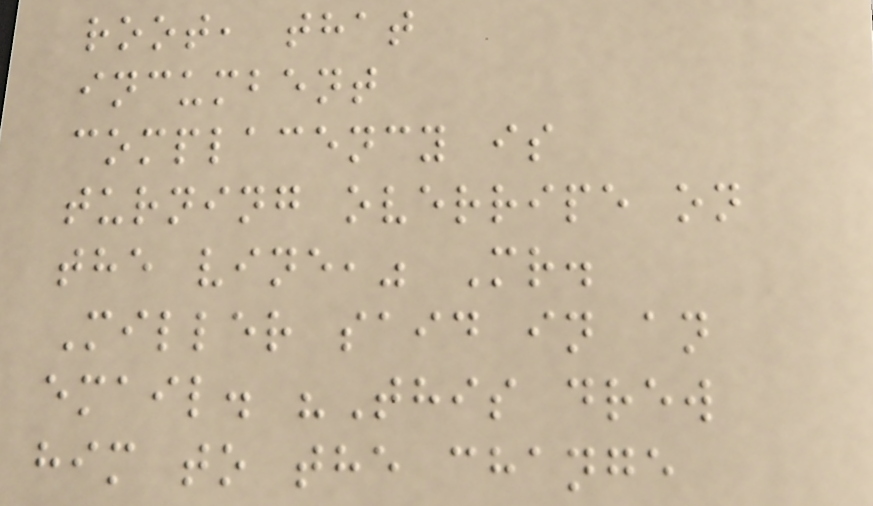root, that
incumbent
complacency is
turning overripe on
the vine," Mr.
Miller said in an
email. "This drew
him to the change
